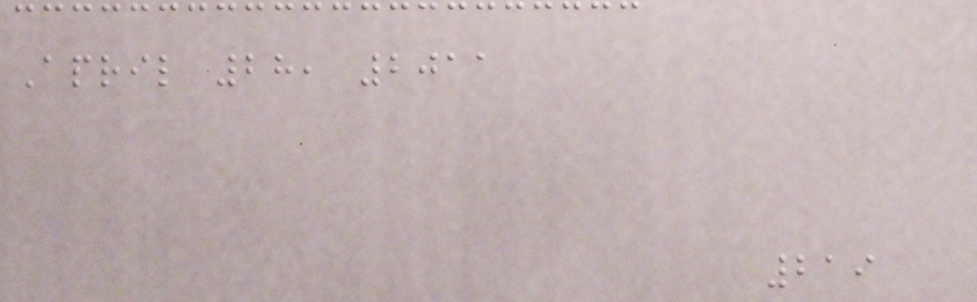April 28, 2011
219
